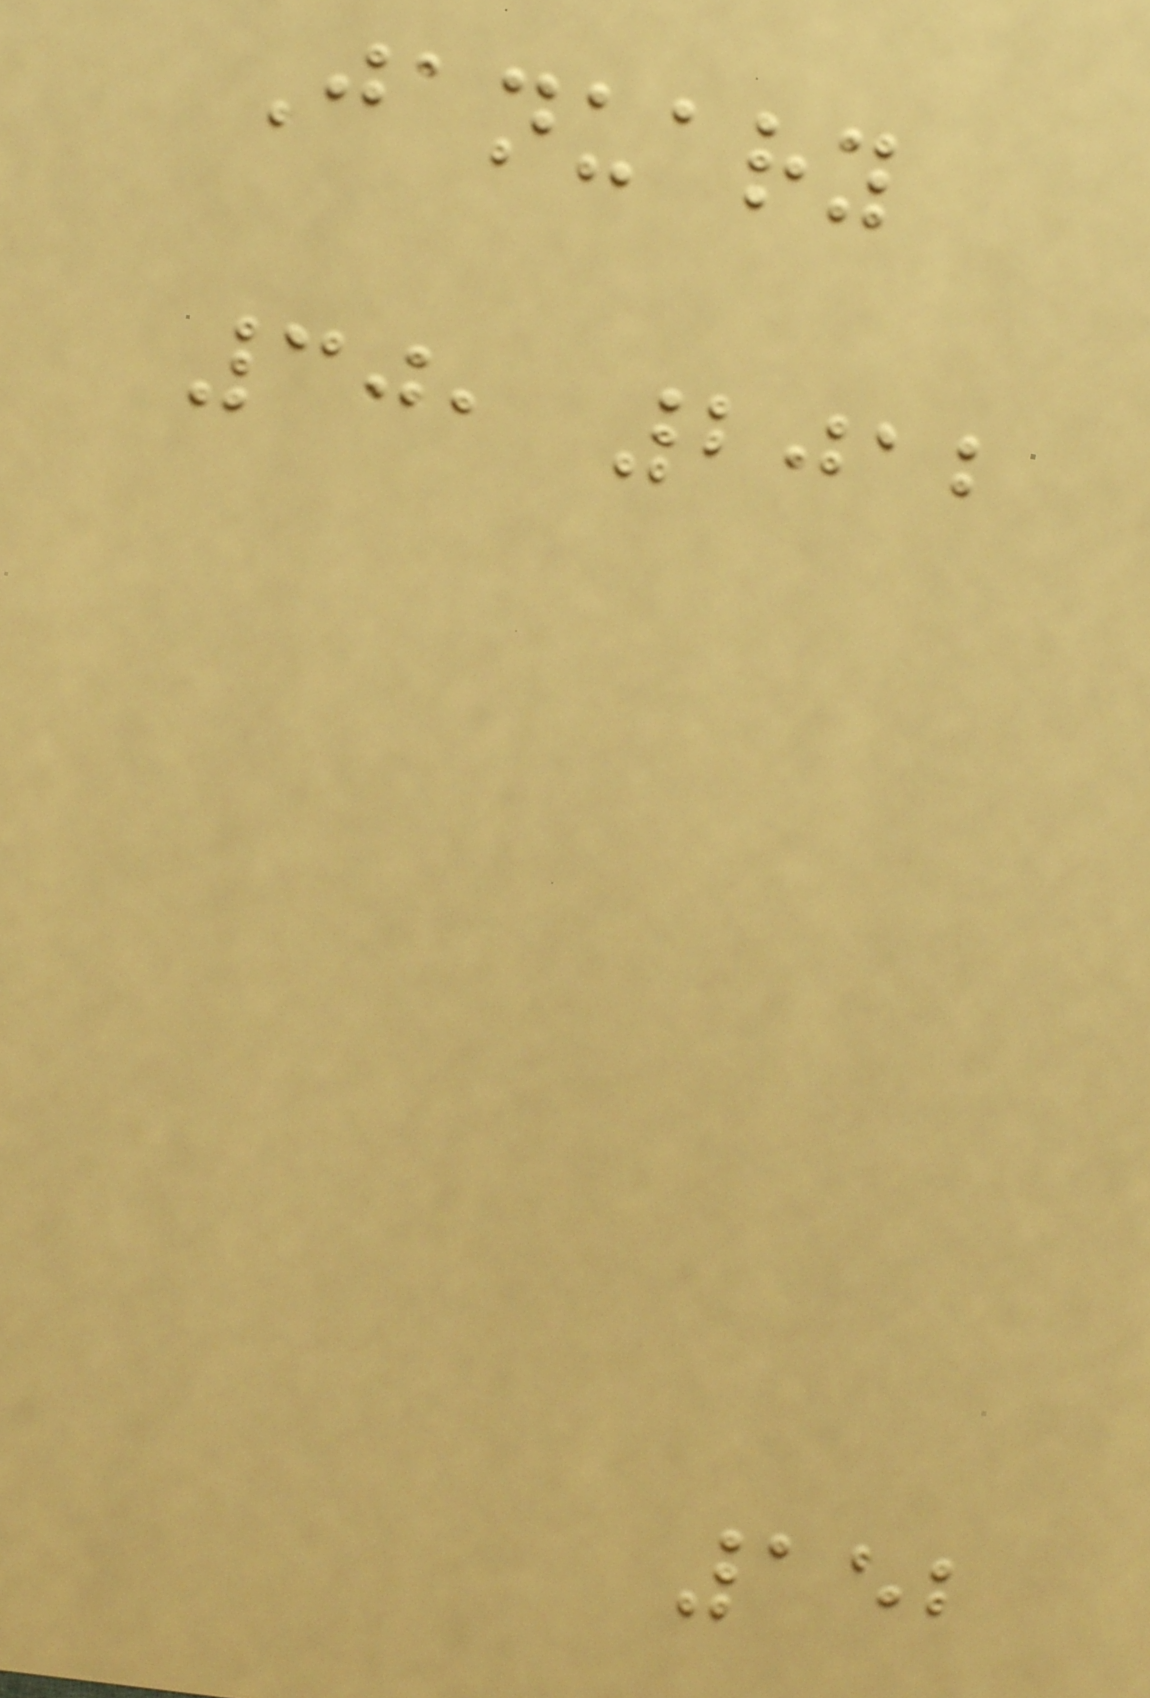January
30, 2012
152
